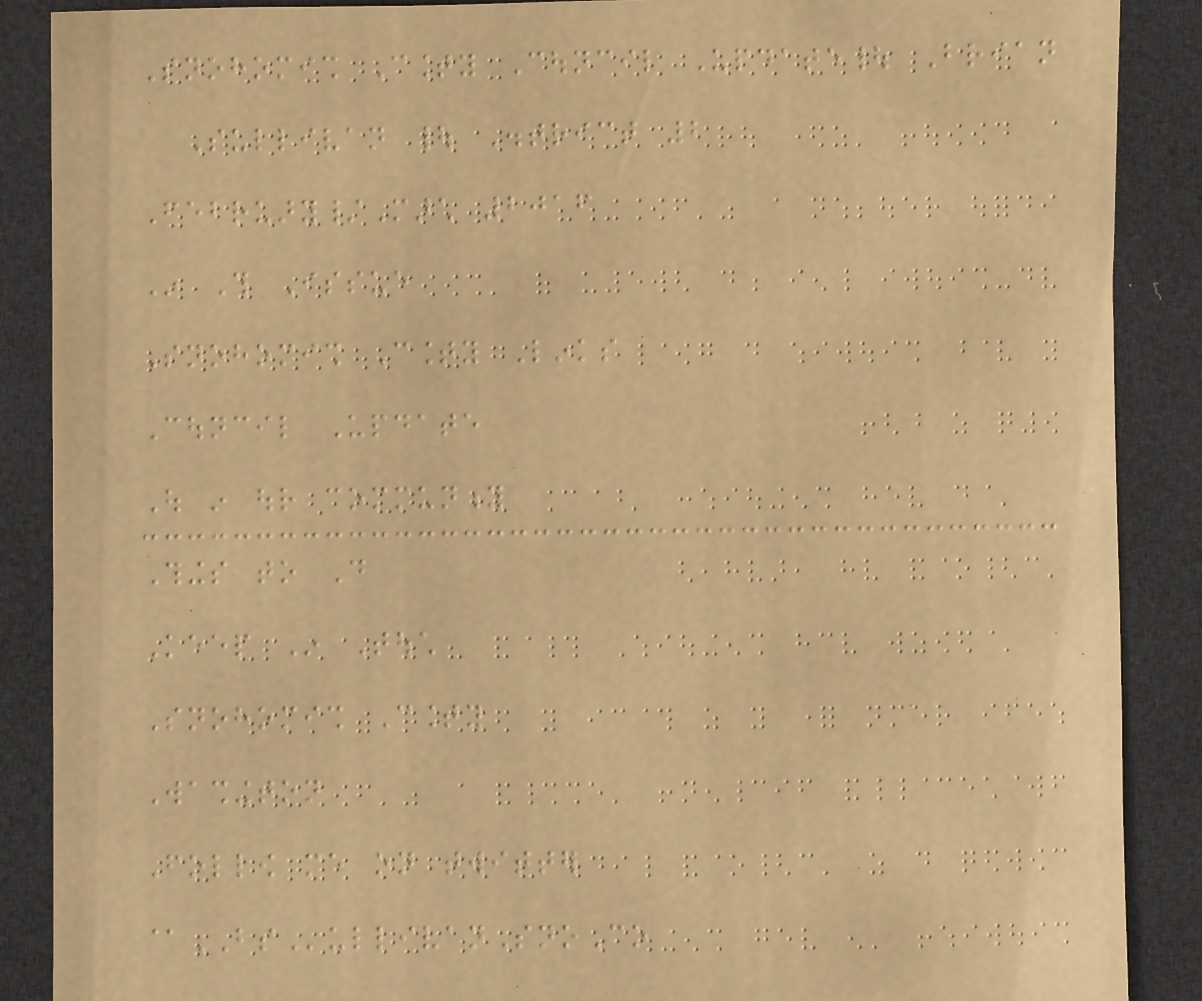Snohomish County Council Update| Brian
Sullivan | District 2
February/March 2016
In This Issue
Snohomish County Links
Council Update
Out in our community
Things to Do
Keep In Touch
Snohomish County
Washington
Follow me on twitter
@BSullivanSnoCo
